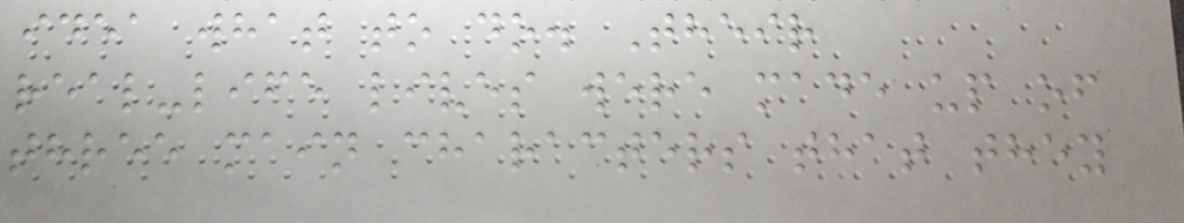idea what to do. Their
real-life lives were made up of
three main characters that they
